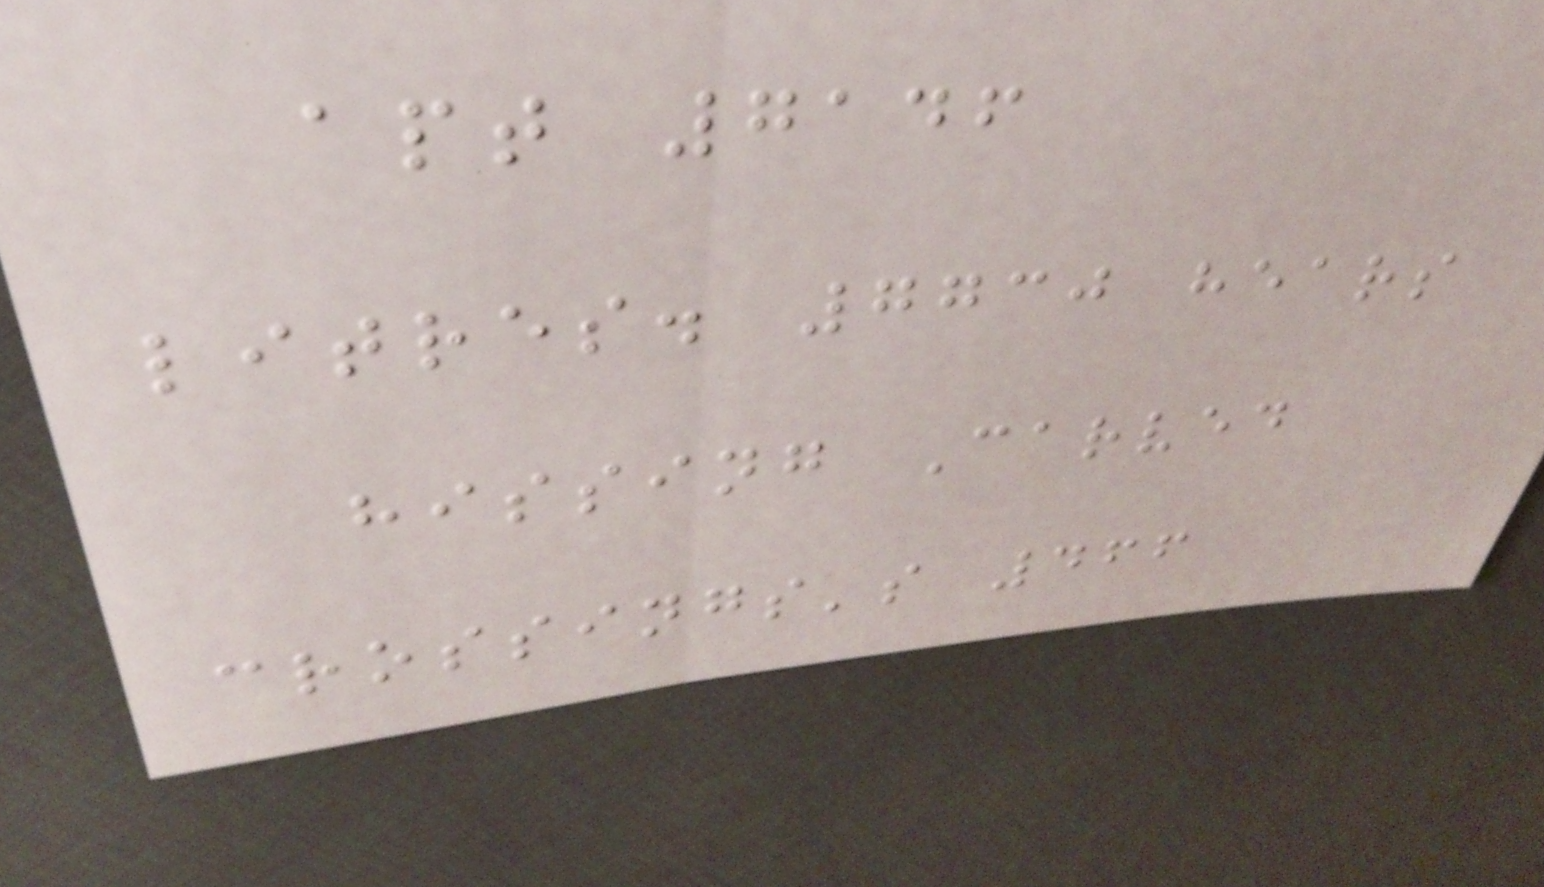apt 7146
litres. 7730 hears
hissing Carved
crossings's 466
